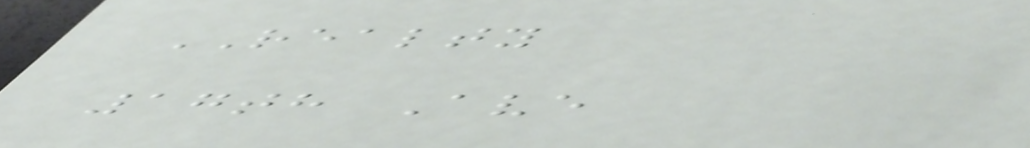REALTY
17th Ave
